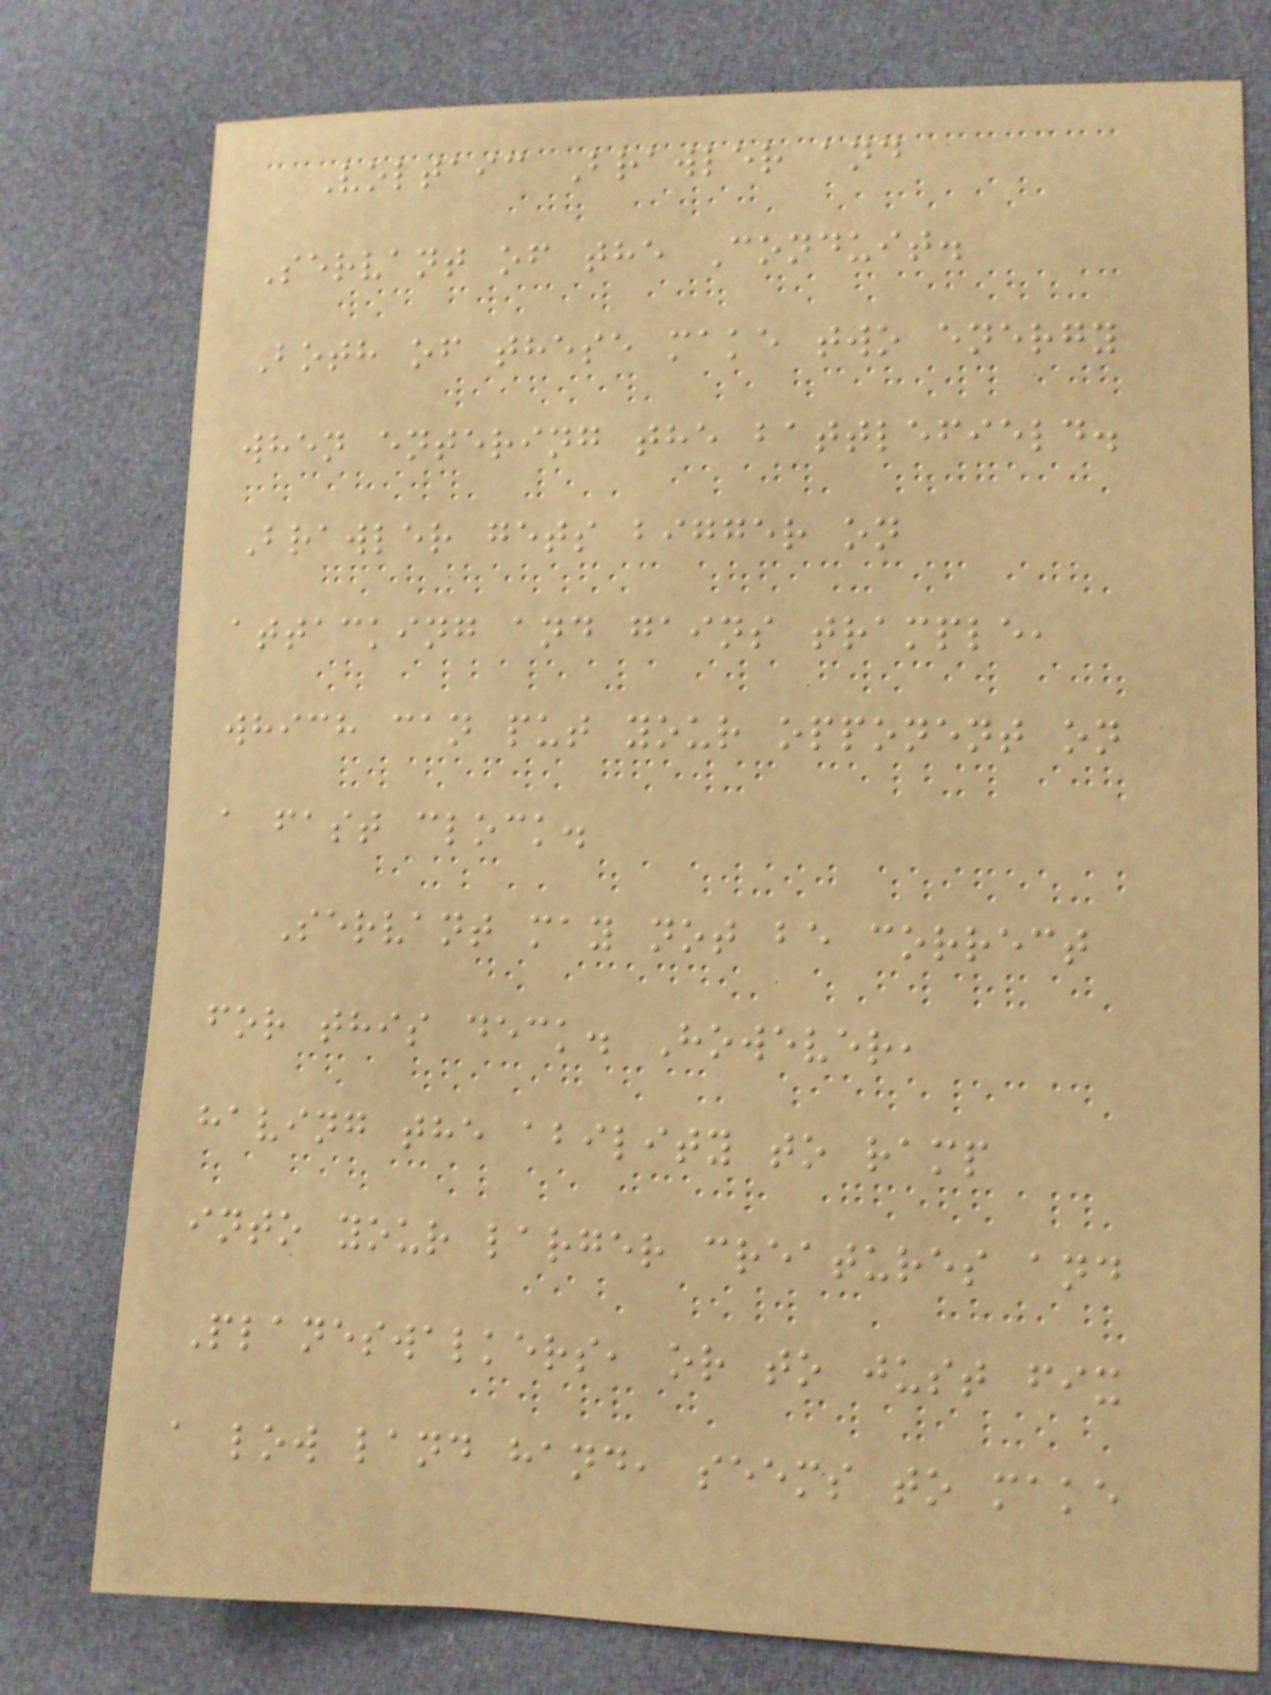Voltaic Brawler and
Servant of the Conduit.
Both of these make two energy
when entering the battlefield.
Brawler gets bigger on
attacking and gains trample,
which can put your opponent on
a fast clock.
Servant may not be correct
for this deck. However,
having the ability to ramp
into your larger creatures and
Planeswalkers, or to just fix
a low land hand, seems to make
